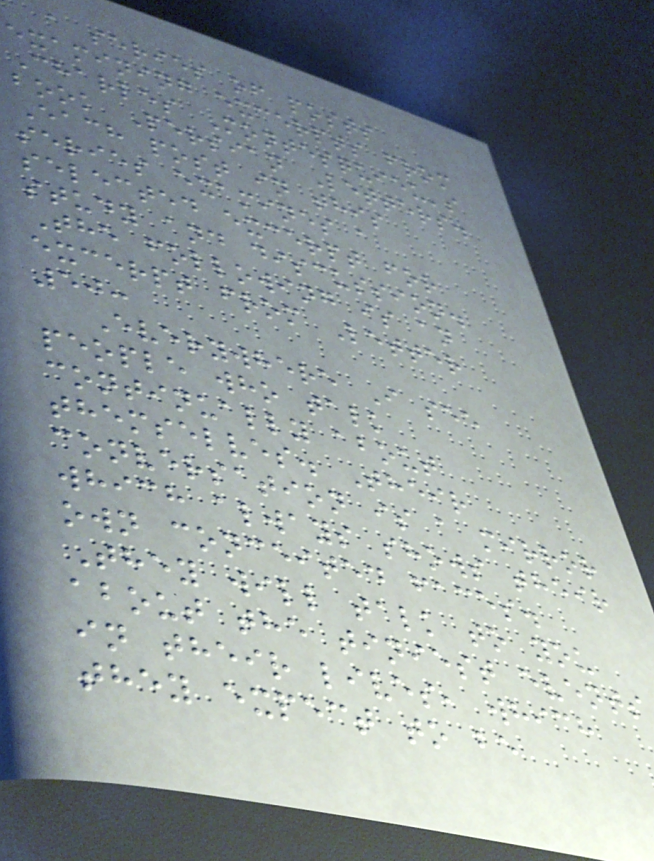a series of posts
examining excerpts from
Charles Montesquieu's
book Persian Letters.
Each post in this
series examines a
selected excerpt for
study and discussion.
The following is an
excerpt from Letter
50:
Everywhere I see
people who talk
continually about
themselves. Their
conversation is a mirror
which always shows their
own conceited faces.
They will talk to you
about the tiniest events
in their lives, which
they expect to be
